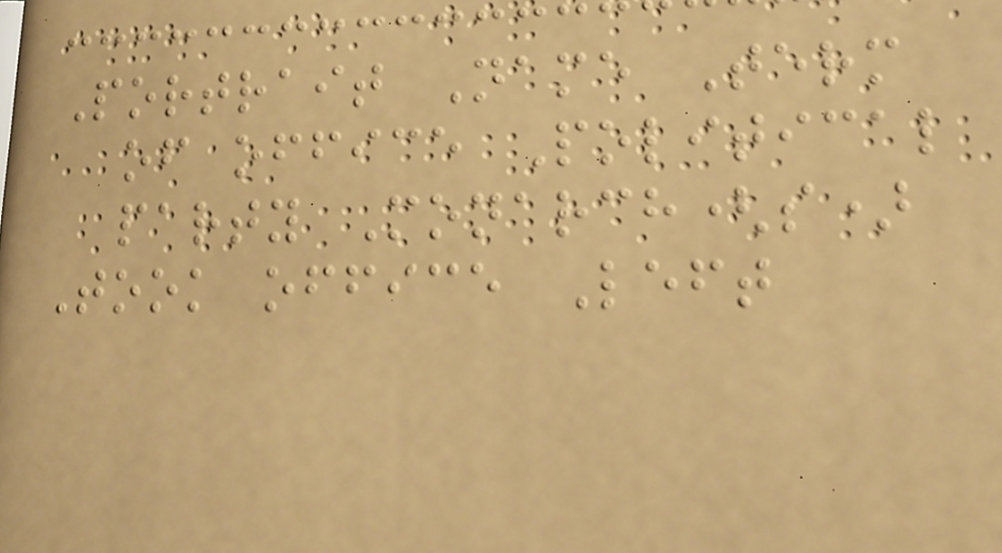Portrait Name Term
of office Political
party Monarch(s)
Took office Left
